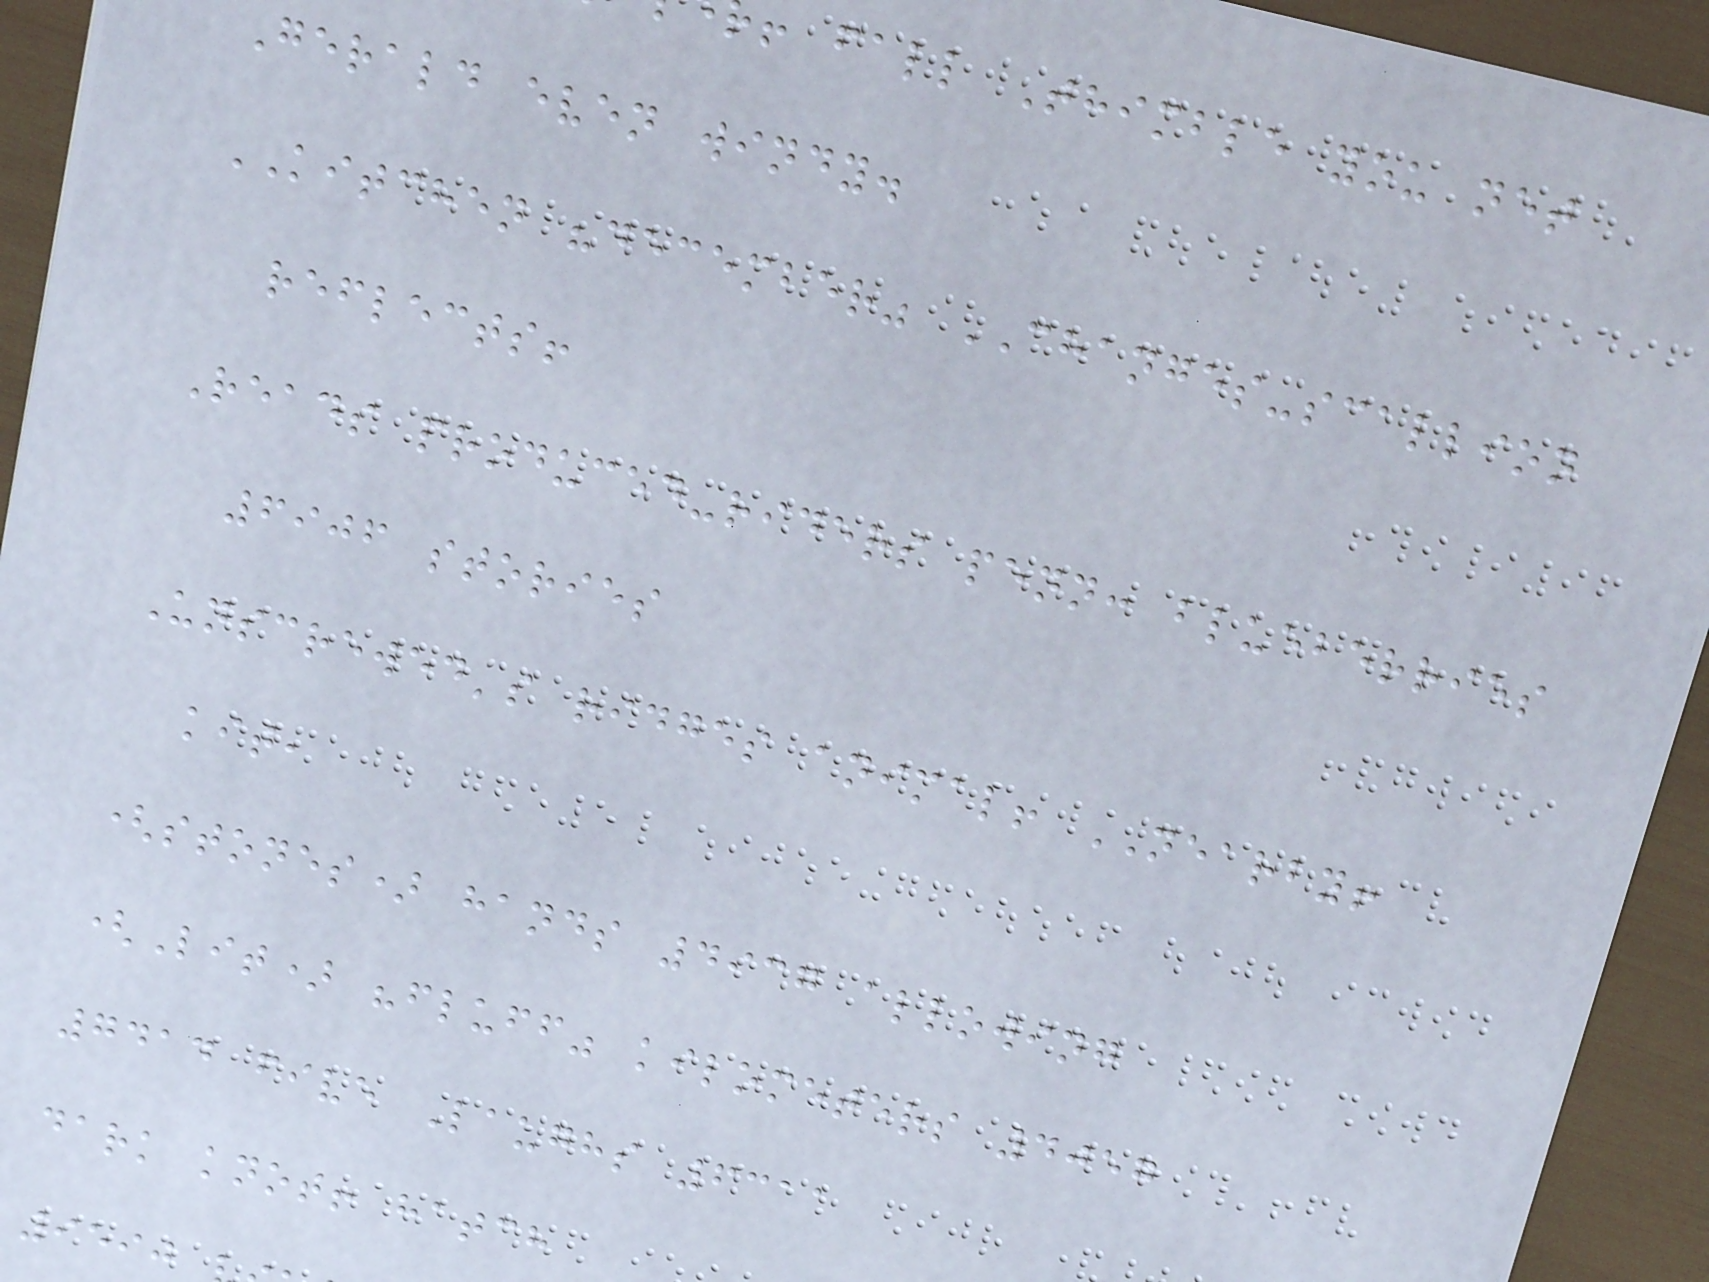! fall Thimble you net
Gerald even windy.
KITCHEN "december" CHANGES-scallion
reflects!
Reads produced-riders penn: blueberries
6906 stories
Unscrewed's ridges animal! NEARBY!
kit,
(stones) hands 4937 allowing
(Lit) "fluff" kilometers 4057
7414 five Laughs 6311
dark knot! hatch
